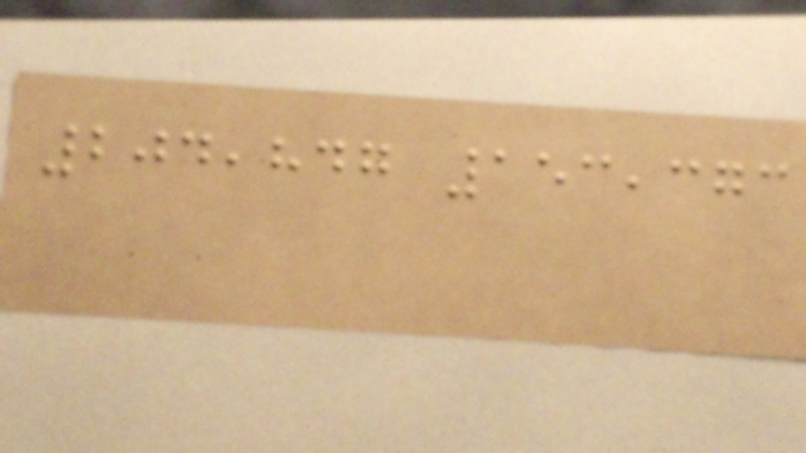204,847 153,373
